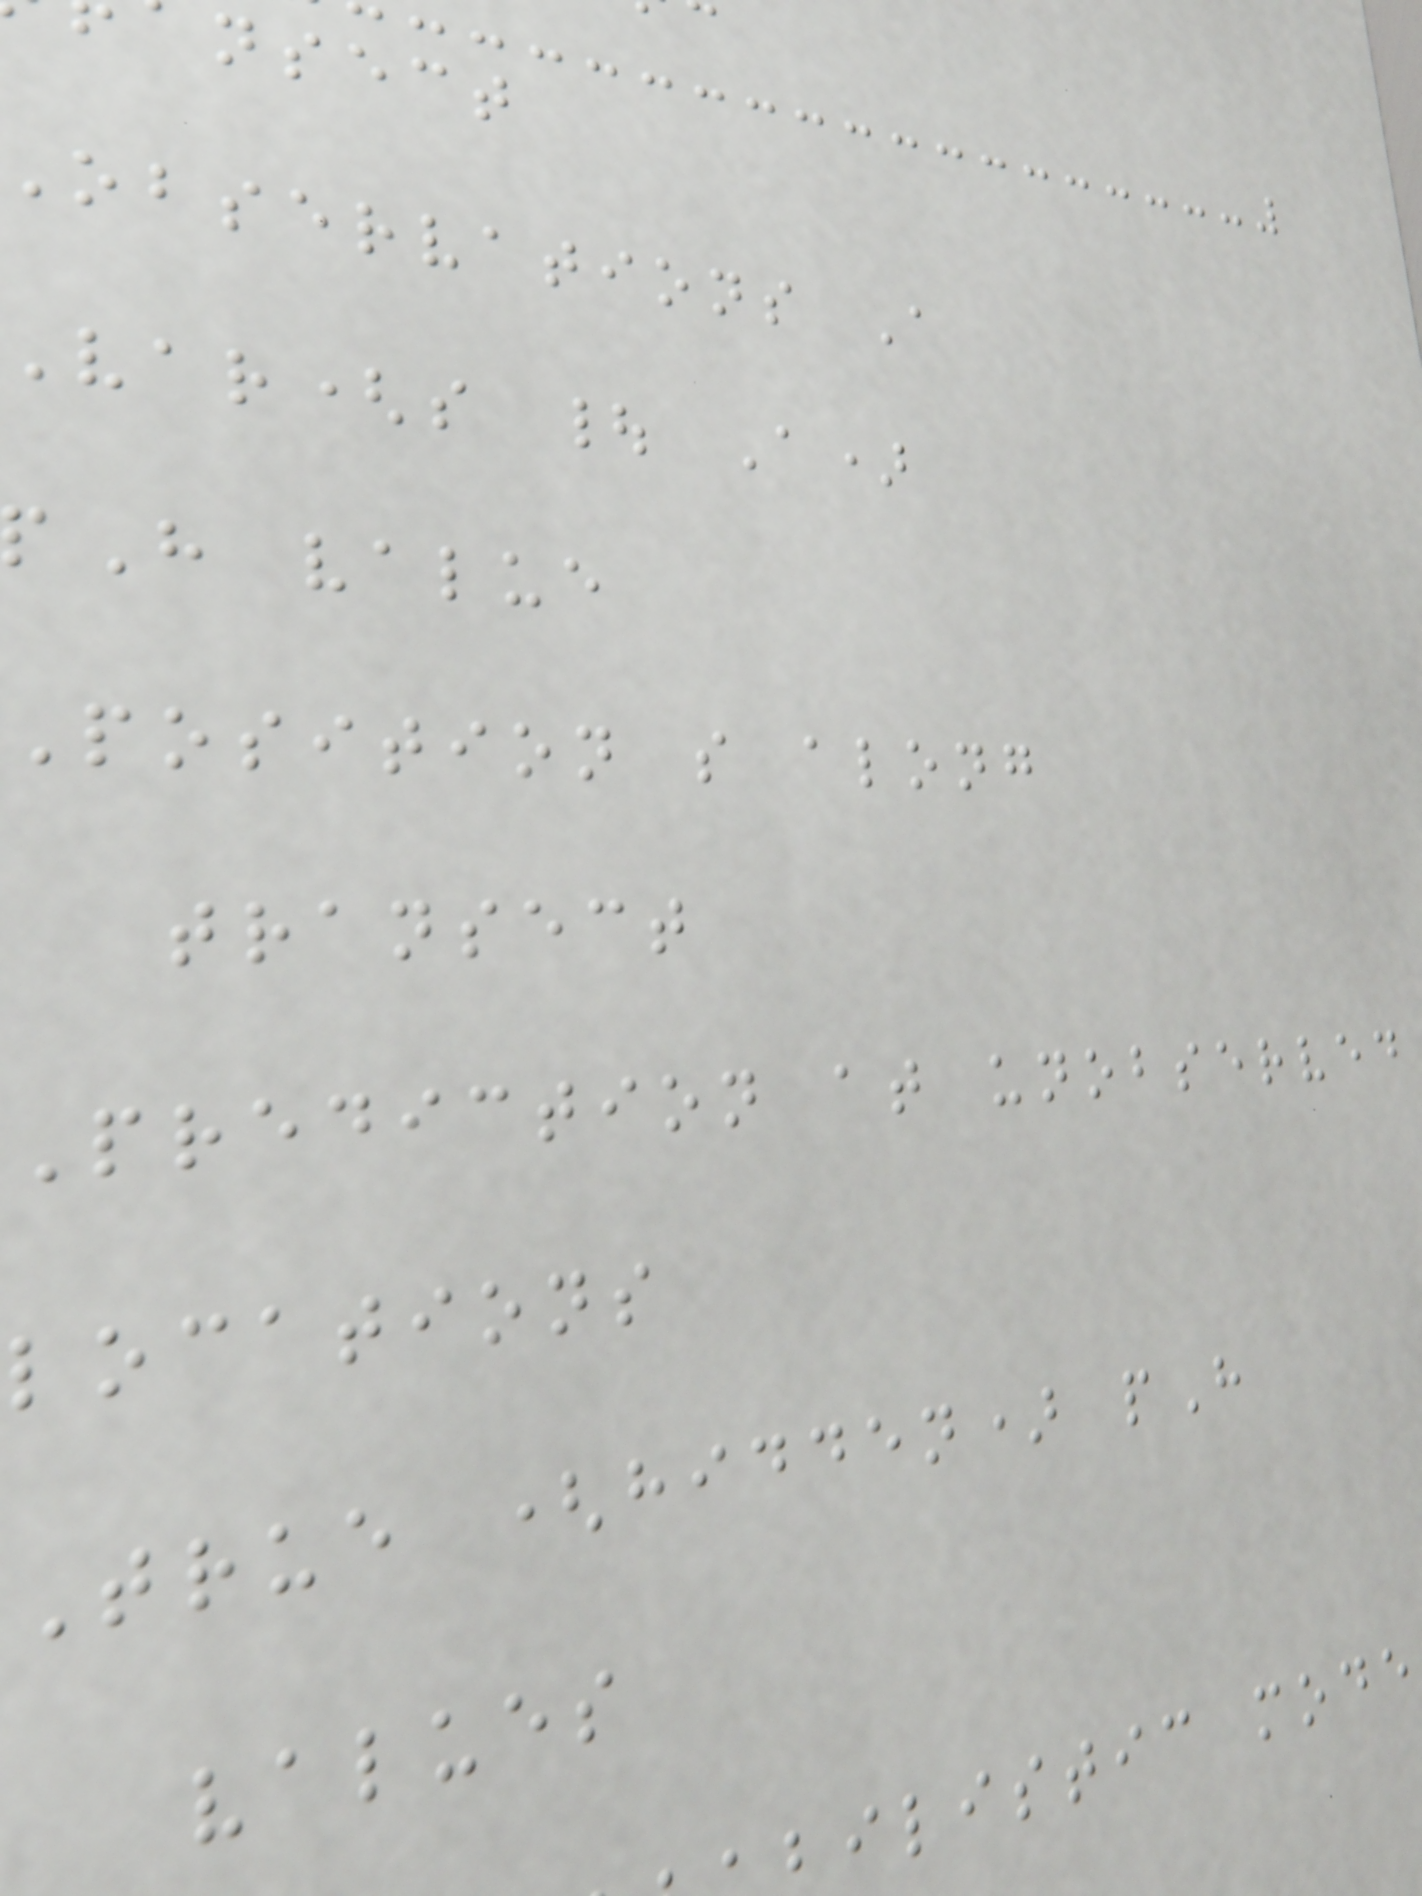nsect
observations A
var(s | A)
H value
Position s along
transect
Prediction at unobserved
locations
True (hidden) pH
values
bilistic mode
